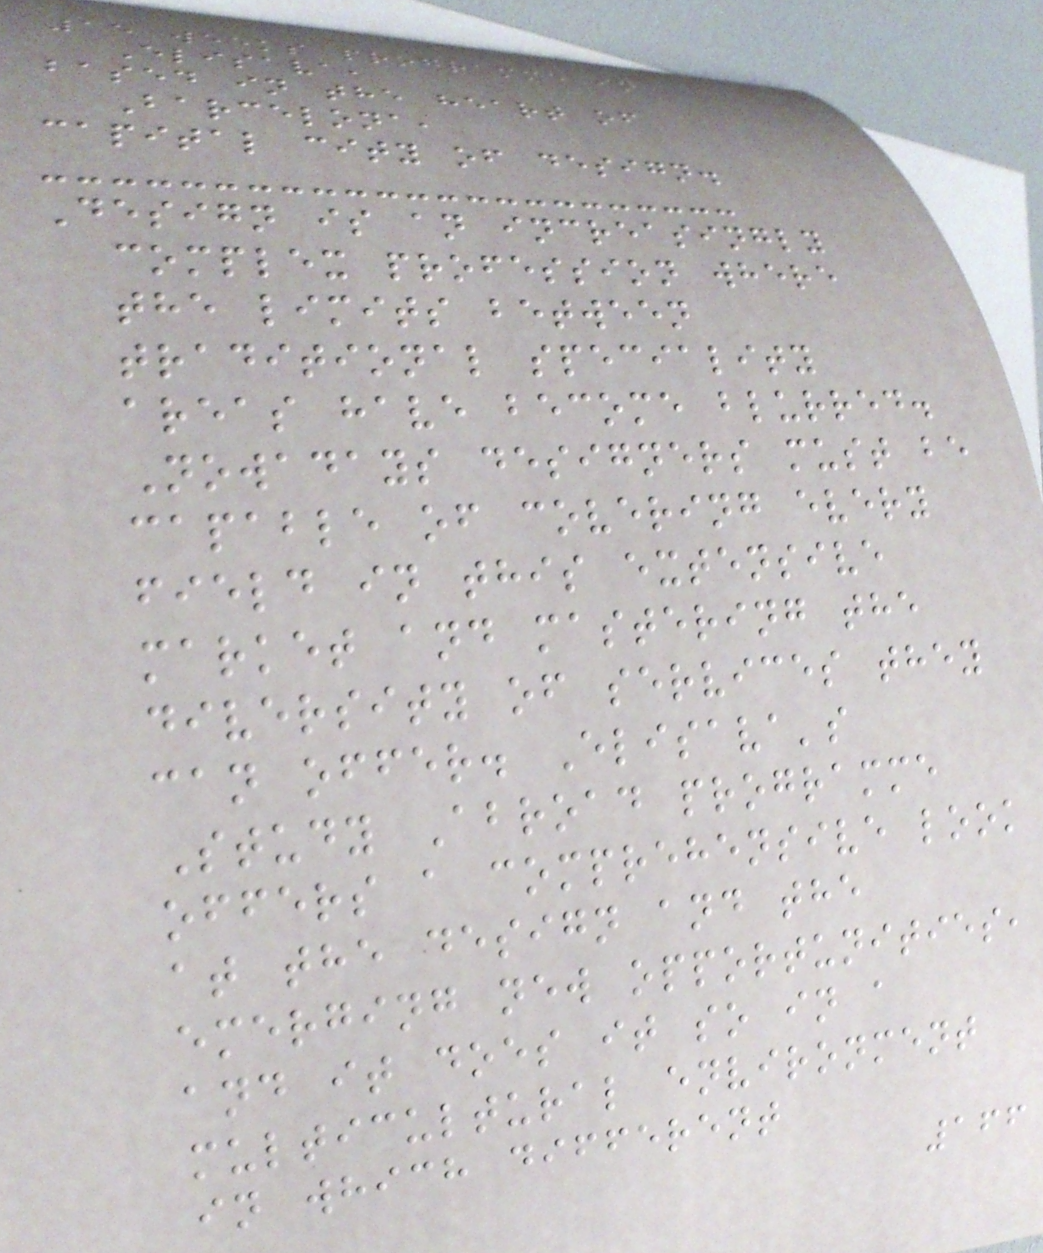15 weeks programme in
Elisava,
based in the heart of
Barcelona,
capital city of design.
Design is an increasingly
complex profession where
the limits between
traditional speciality
areas have become blurred.
Nowadays designers must be
capable of covering every
field in this extensive
market and mastering the
diversity of services they
can offer. Elisava's
Study Abroad programme
offers a comprehensive look
at the design and the
emerging new opportunities,
and it does it so in a
multicultural environment
in which different
166
